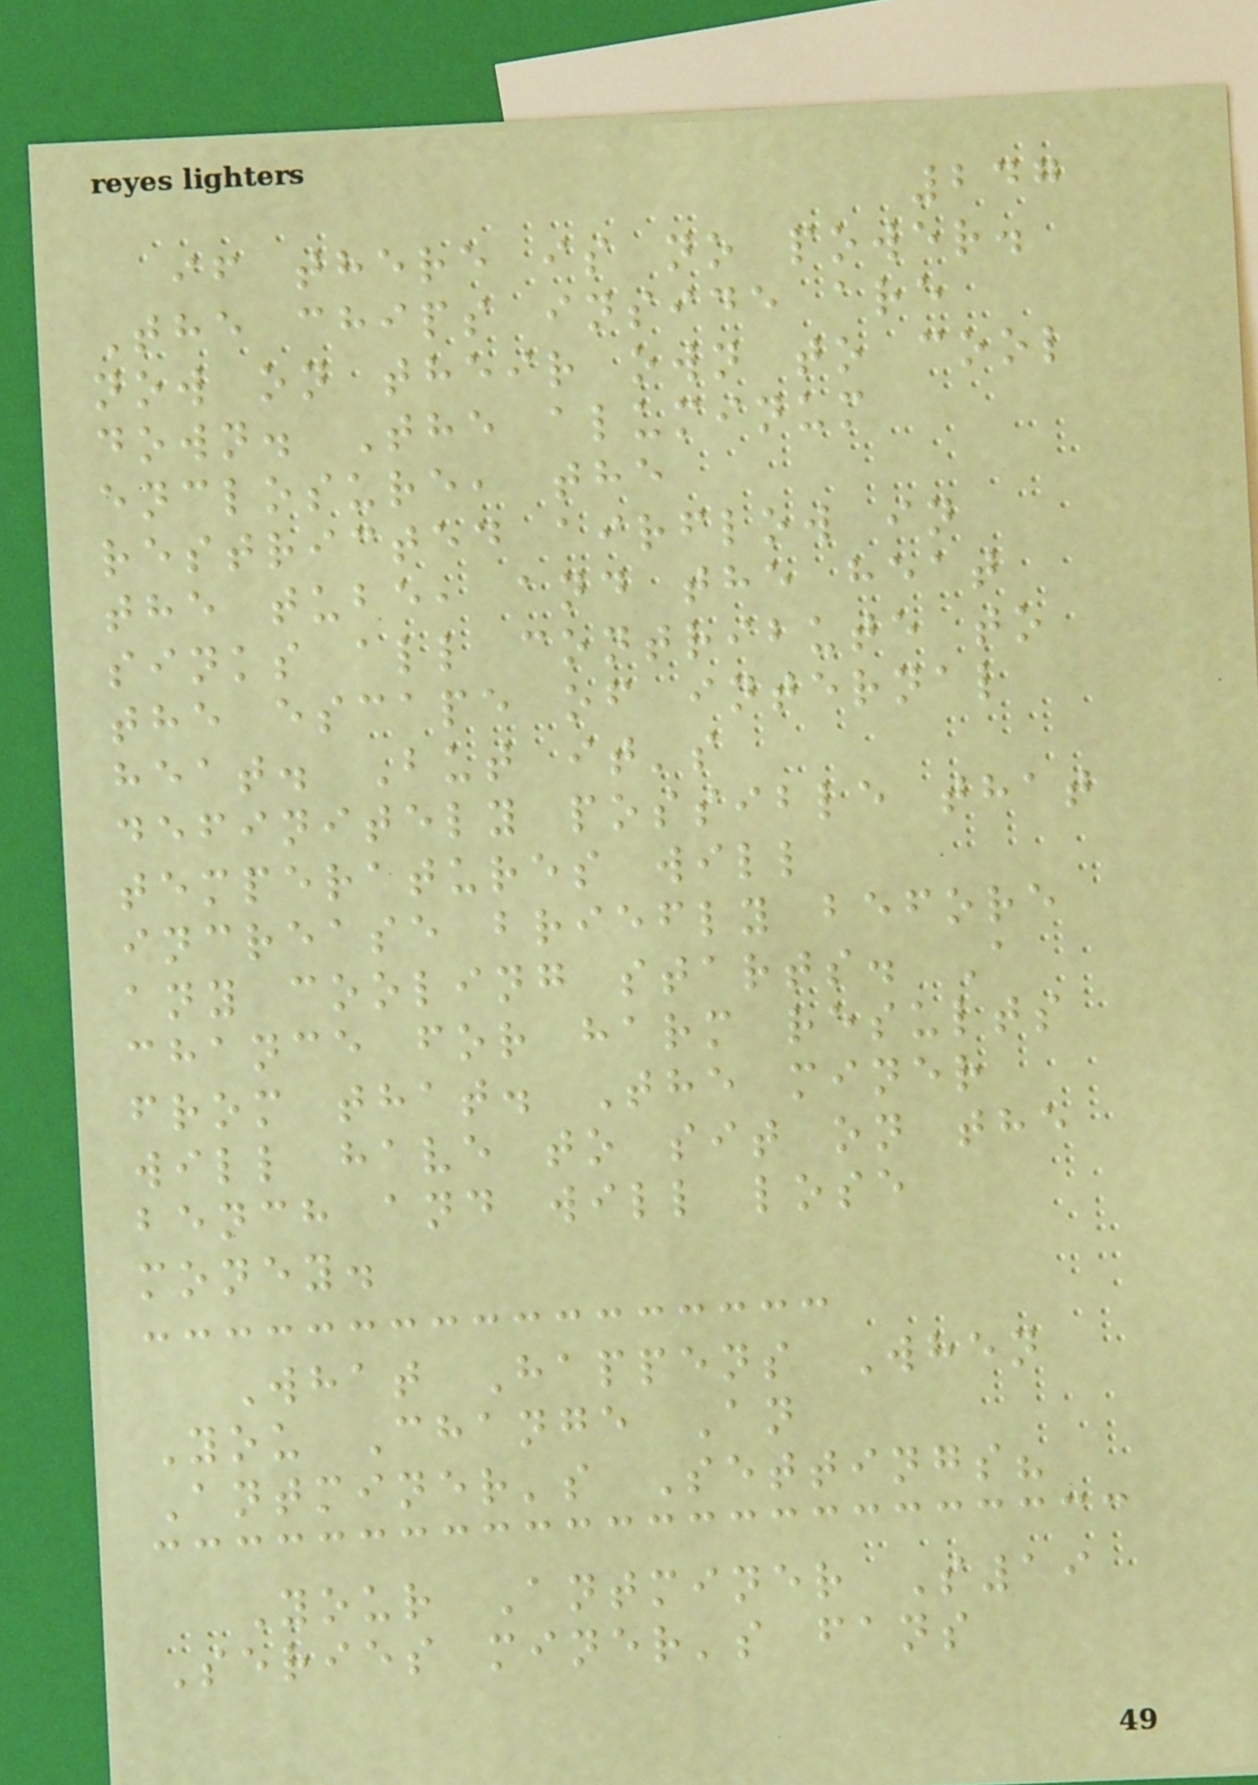247
if there is no power.
The chips inside are
now on their own to cool
down. The aluminum
enclosure, the
restricted airflow in
the tube, and the heat
sinks all contribute to
the escape of internal
heat. But it's
definitely possible that
temperatures will
increase briefly before
any cooling starts. A
chance for harm results
from that. The miner
will have to sit on the
bench and will lose
money.
What Happens When
You Change An
Antminer's Settings?
Your Antminer S19
Series miner's fans
